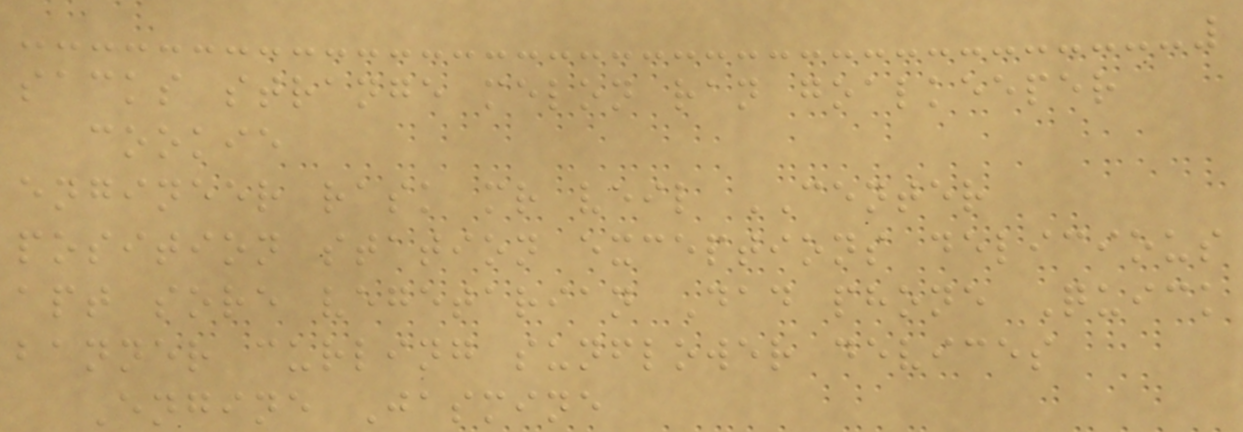sacks strange melon ran goalkeeper
cookie
engineer rask mr veil CENTER
position station exceptions delicious
apt sore vegetarian Dad phone Quick
banner curling sunflower devices
Engine Jasmine
